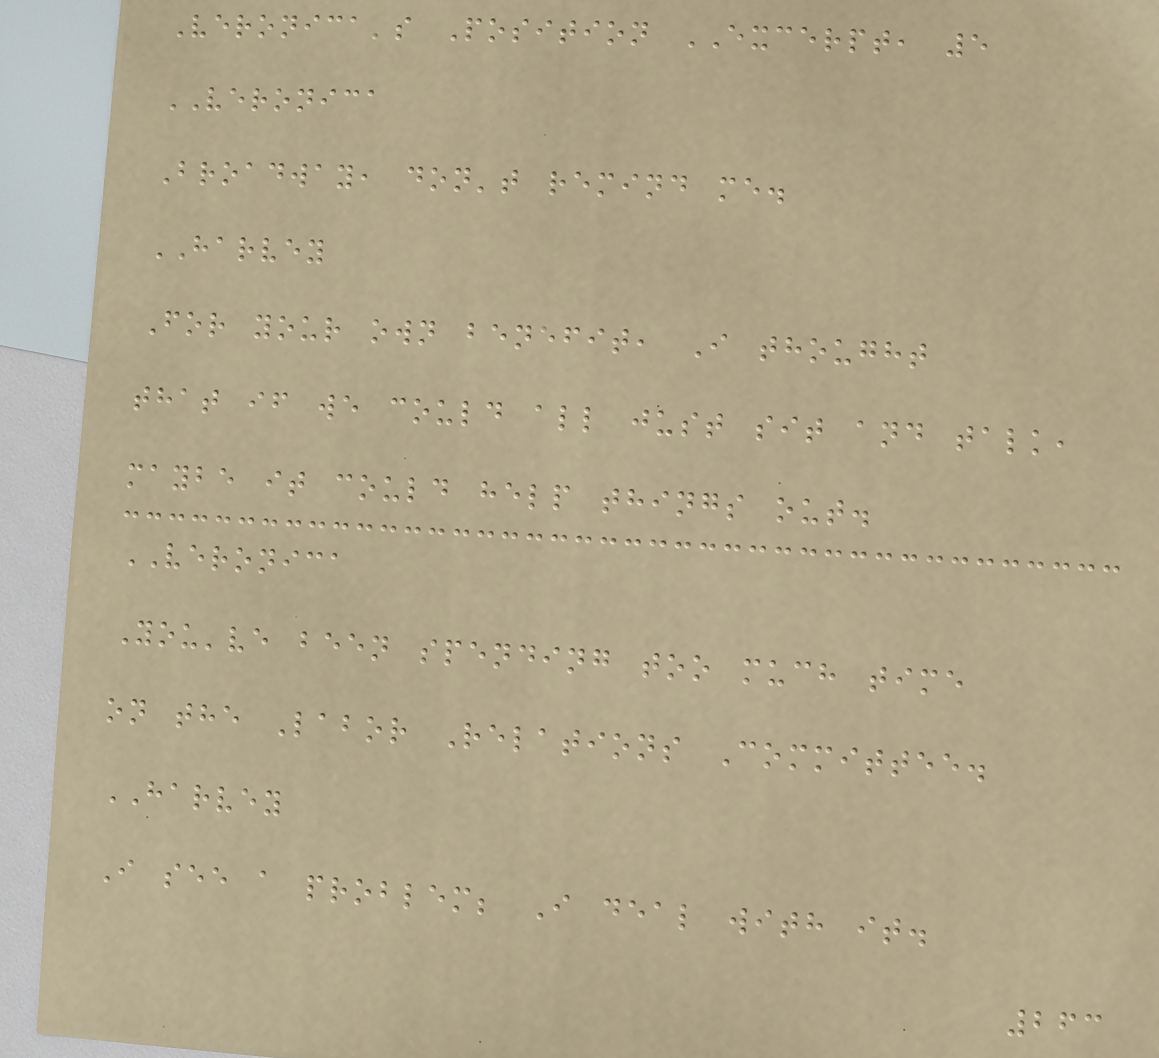Veronica's Position EXCERPT, 5
VERONICA
Broadway, don't remind me.
HARVEY
For your own benefit, I thought
that if we could all just sit and talk,
maybe it could help things out.
VERONICA
You've been spending too much time
on the Labor Relations Committee.
HARVEY
I see a problem; I deal with it.
263
